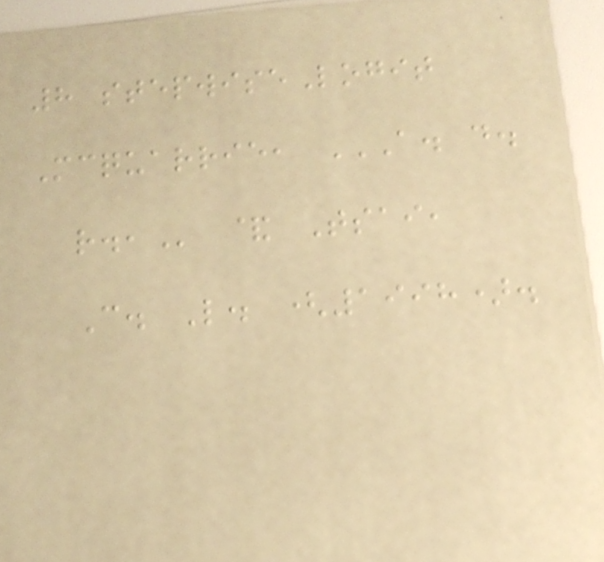8 stepwiseLogit
Mcquarrie, A. D.
R., & Tsai,
C. L. (1998).
